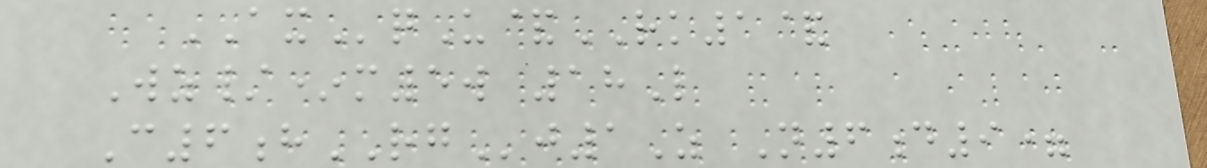AXqU&RK1&
Wz/*m5w 18L
C6hRGj1Z N6d9=
